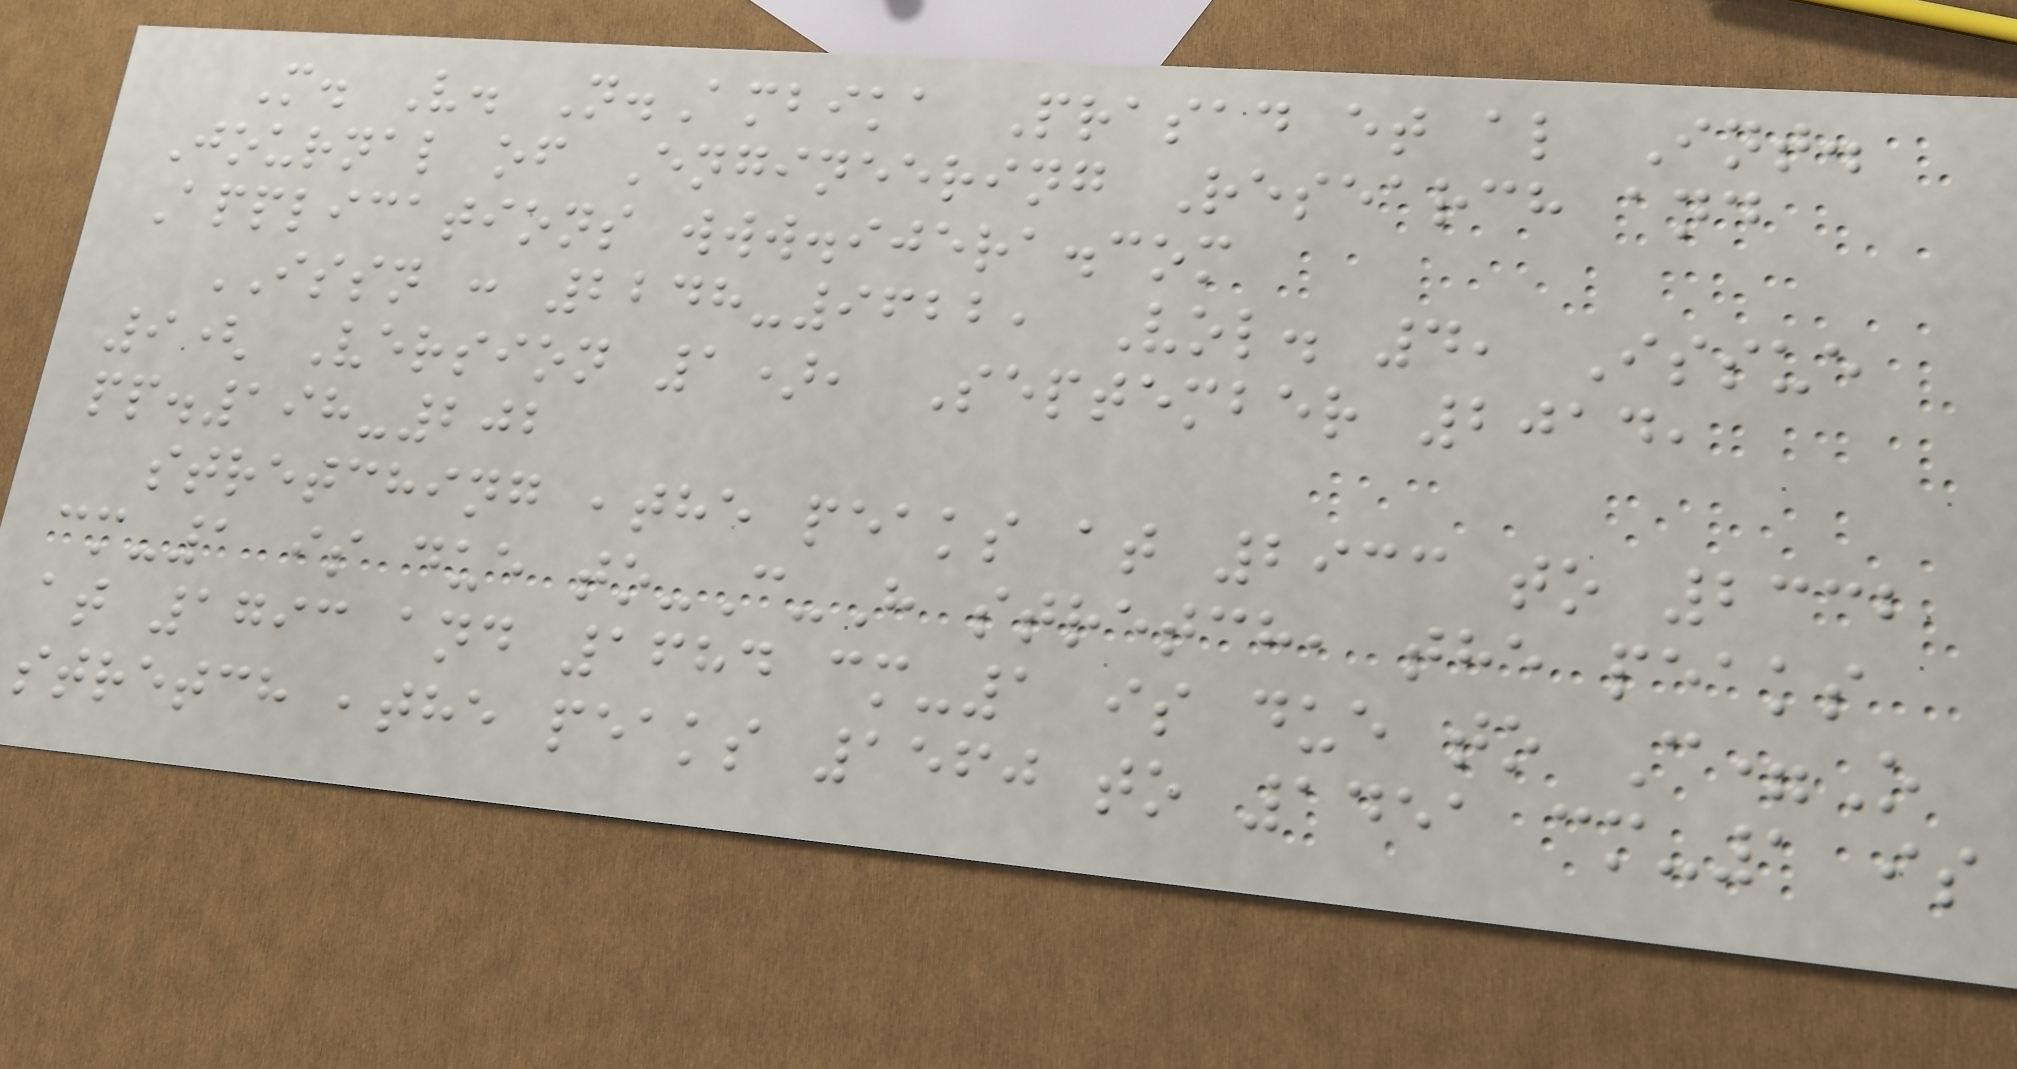M. V. N.Ambika Prasad et al Int.
Journal of Engineering Research and
Applications www.ijera.com
ISSN : 2248-9622, Vol. 4, Issue
9( Version 1), September 2014,
pp.198-202
stretching ,the peaks at 2933 to 2332
cm-1 is due to-C-H stretch, the peaks
at 1793 and 1684 cm-1 is due to C=O
stretch ,the peaks 1560 to 1451 cm-1 is
